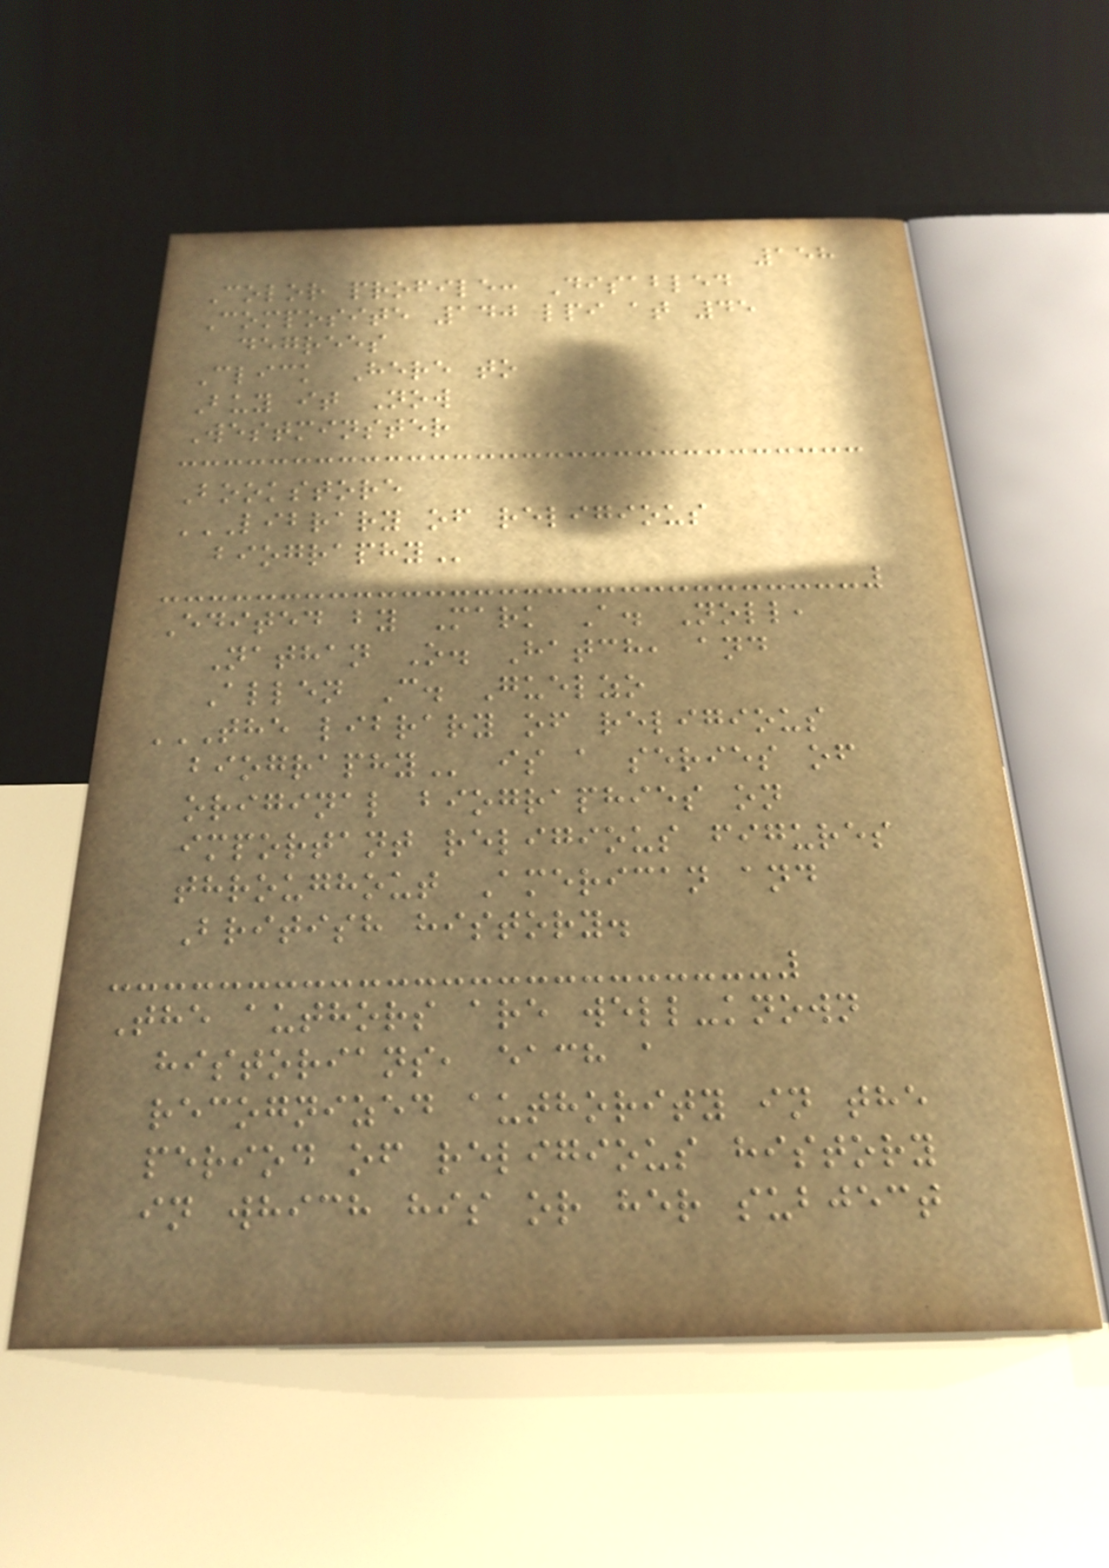158
Color profile: Disabled
Composite 140 lpi at 45
degrees
Click Here to
Buy it Now
Westminster
Bookstore
LIBRARY OF RELIGIOUS
BIOGRAPHY
Edited by Mark A. Noll,
Nathan O. Hatch, and
Allen C. Guelzo
THE LIBRARY OF RELIGIOUS
BIOGRAPHY is a series of
original biographies on
important religious figures
throughout American and
British history.
The authors are well-known
historians, each a
recognized authority in the
period of religious history
in which his or her subject
